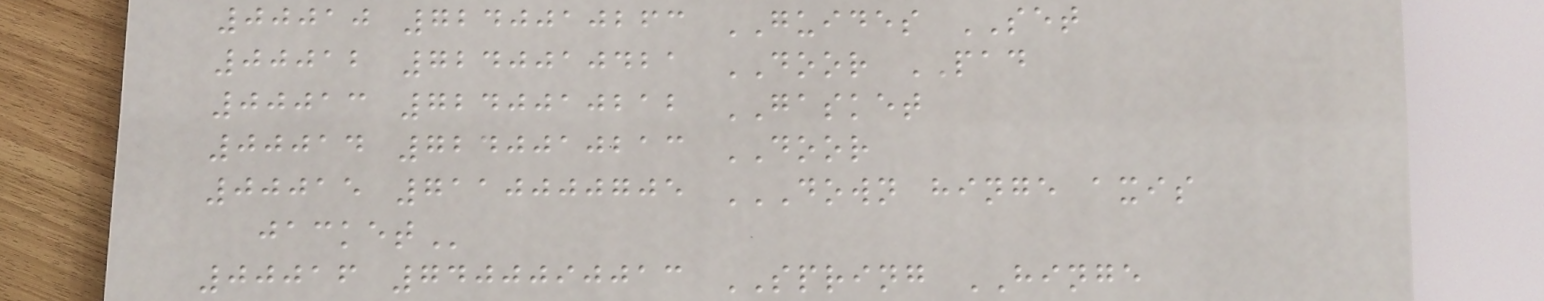00010 7240010263 GUIDES SET
00012 7240010421 DOOR PAD
00013 7240010212 GASKET
00014 7240010213 DOOR
00015 7110000705 DOWN HINGE AXIS
JACKET
00016 7400090013 SPRING HINGE
